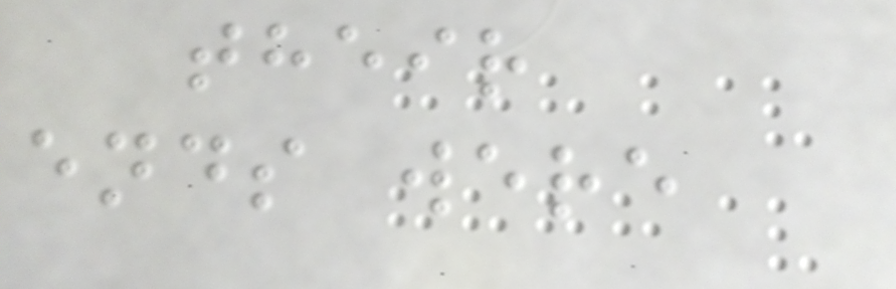their
ends were
